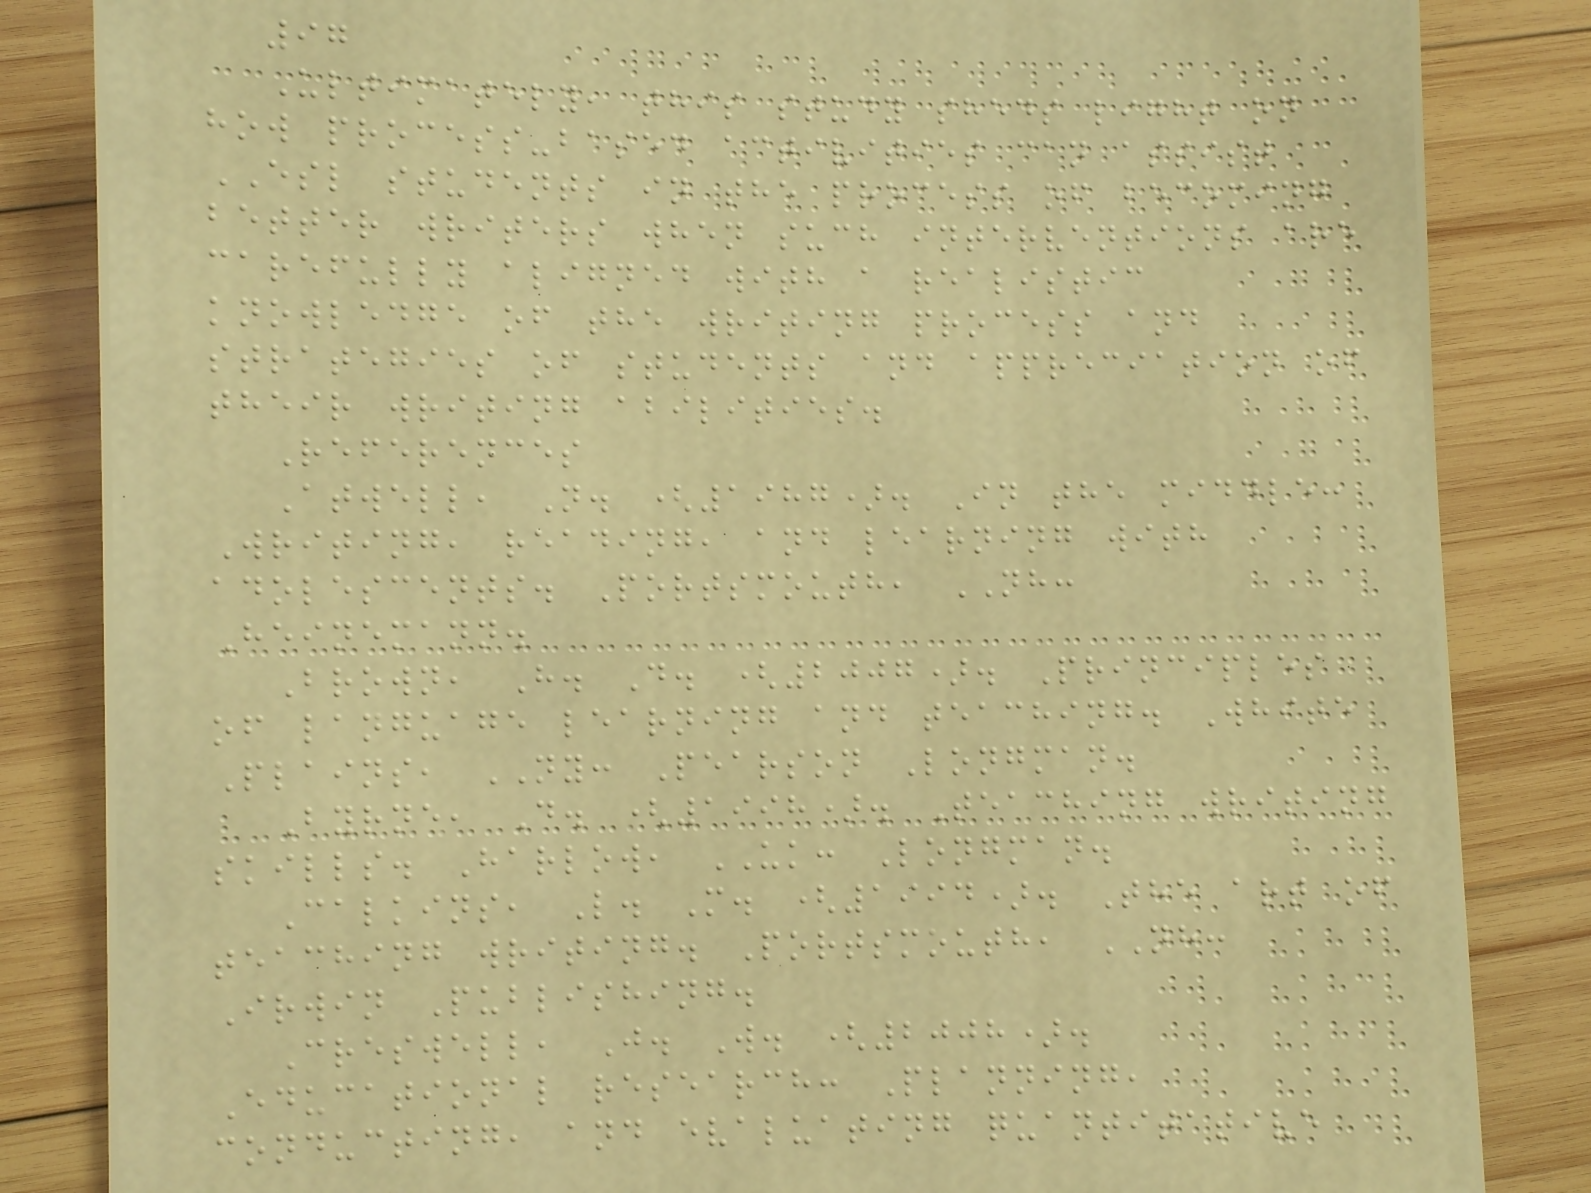97
Ultimately, this study sheds light on
how process-based activities can assist
ESL students in the process of becoming
better writers when such interventions are
carefully aligned with a realistic
knowledge of the writing process and
strategies of students and appreciation of
their writing abilities.
References
Atwell, N. (1987). In the middle:
Writing, reading, and learning with
adolescents. Portsmouth, NH:
Heinemann.
Brown, H. D. (2007). Principles
of language learning and teaching. White
Plains, NY: Pearson Longman.
Byrne, D. (1998). Teaching writing
skills. Harlow, UK: Longman.
Calkins, L. M. (1994). The art of
teaching writing. Portsmouth, NH:
Irwin Publishing.
Creswell, J. W. (2008).
Educational research: Planning,
conducting, and evaluating quantitative
